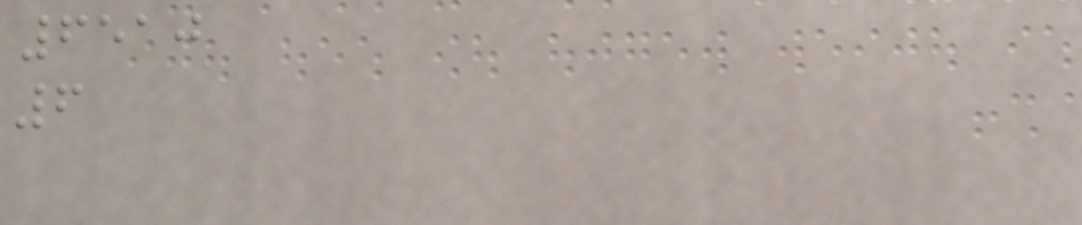6510
6
